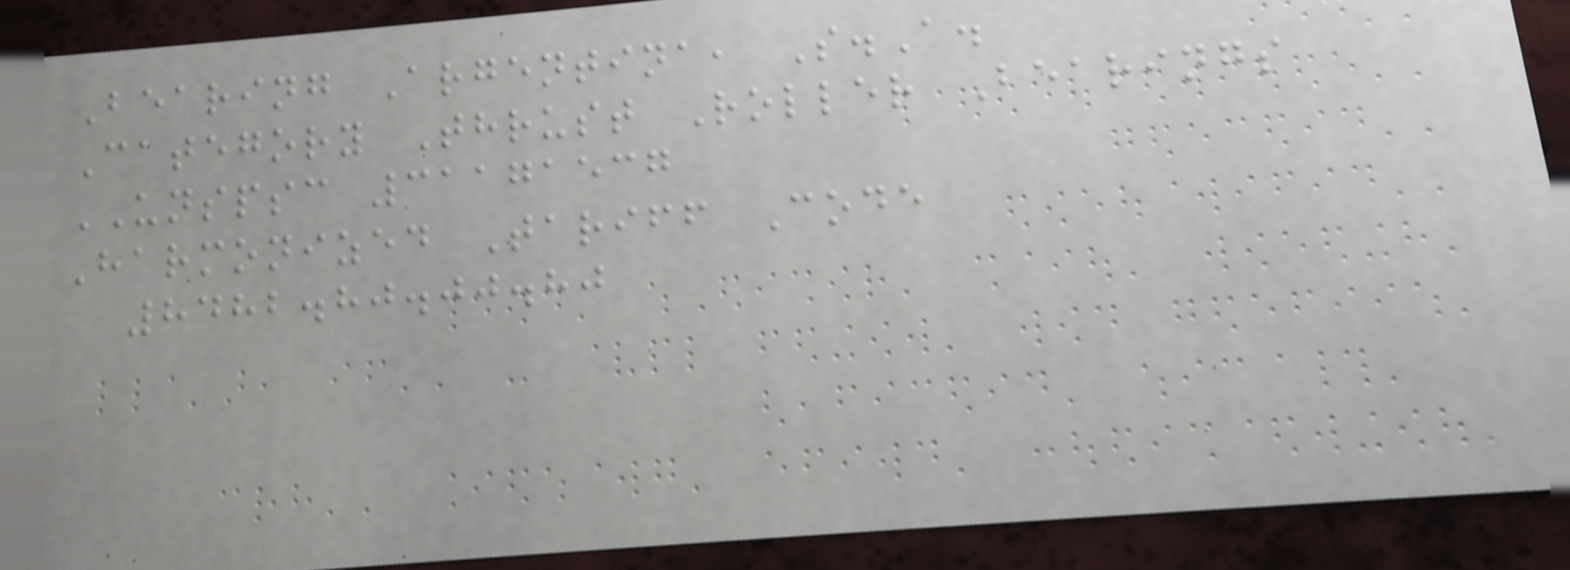Bearing Argentina, S.A.
Category Thrust Roller Bearings
UNSPSC 31171537
Harmonized Tariff Code
8482.80.00.80
